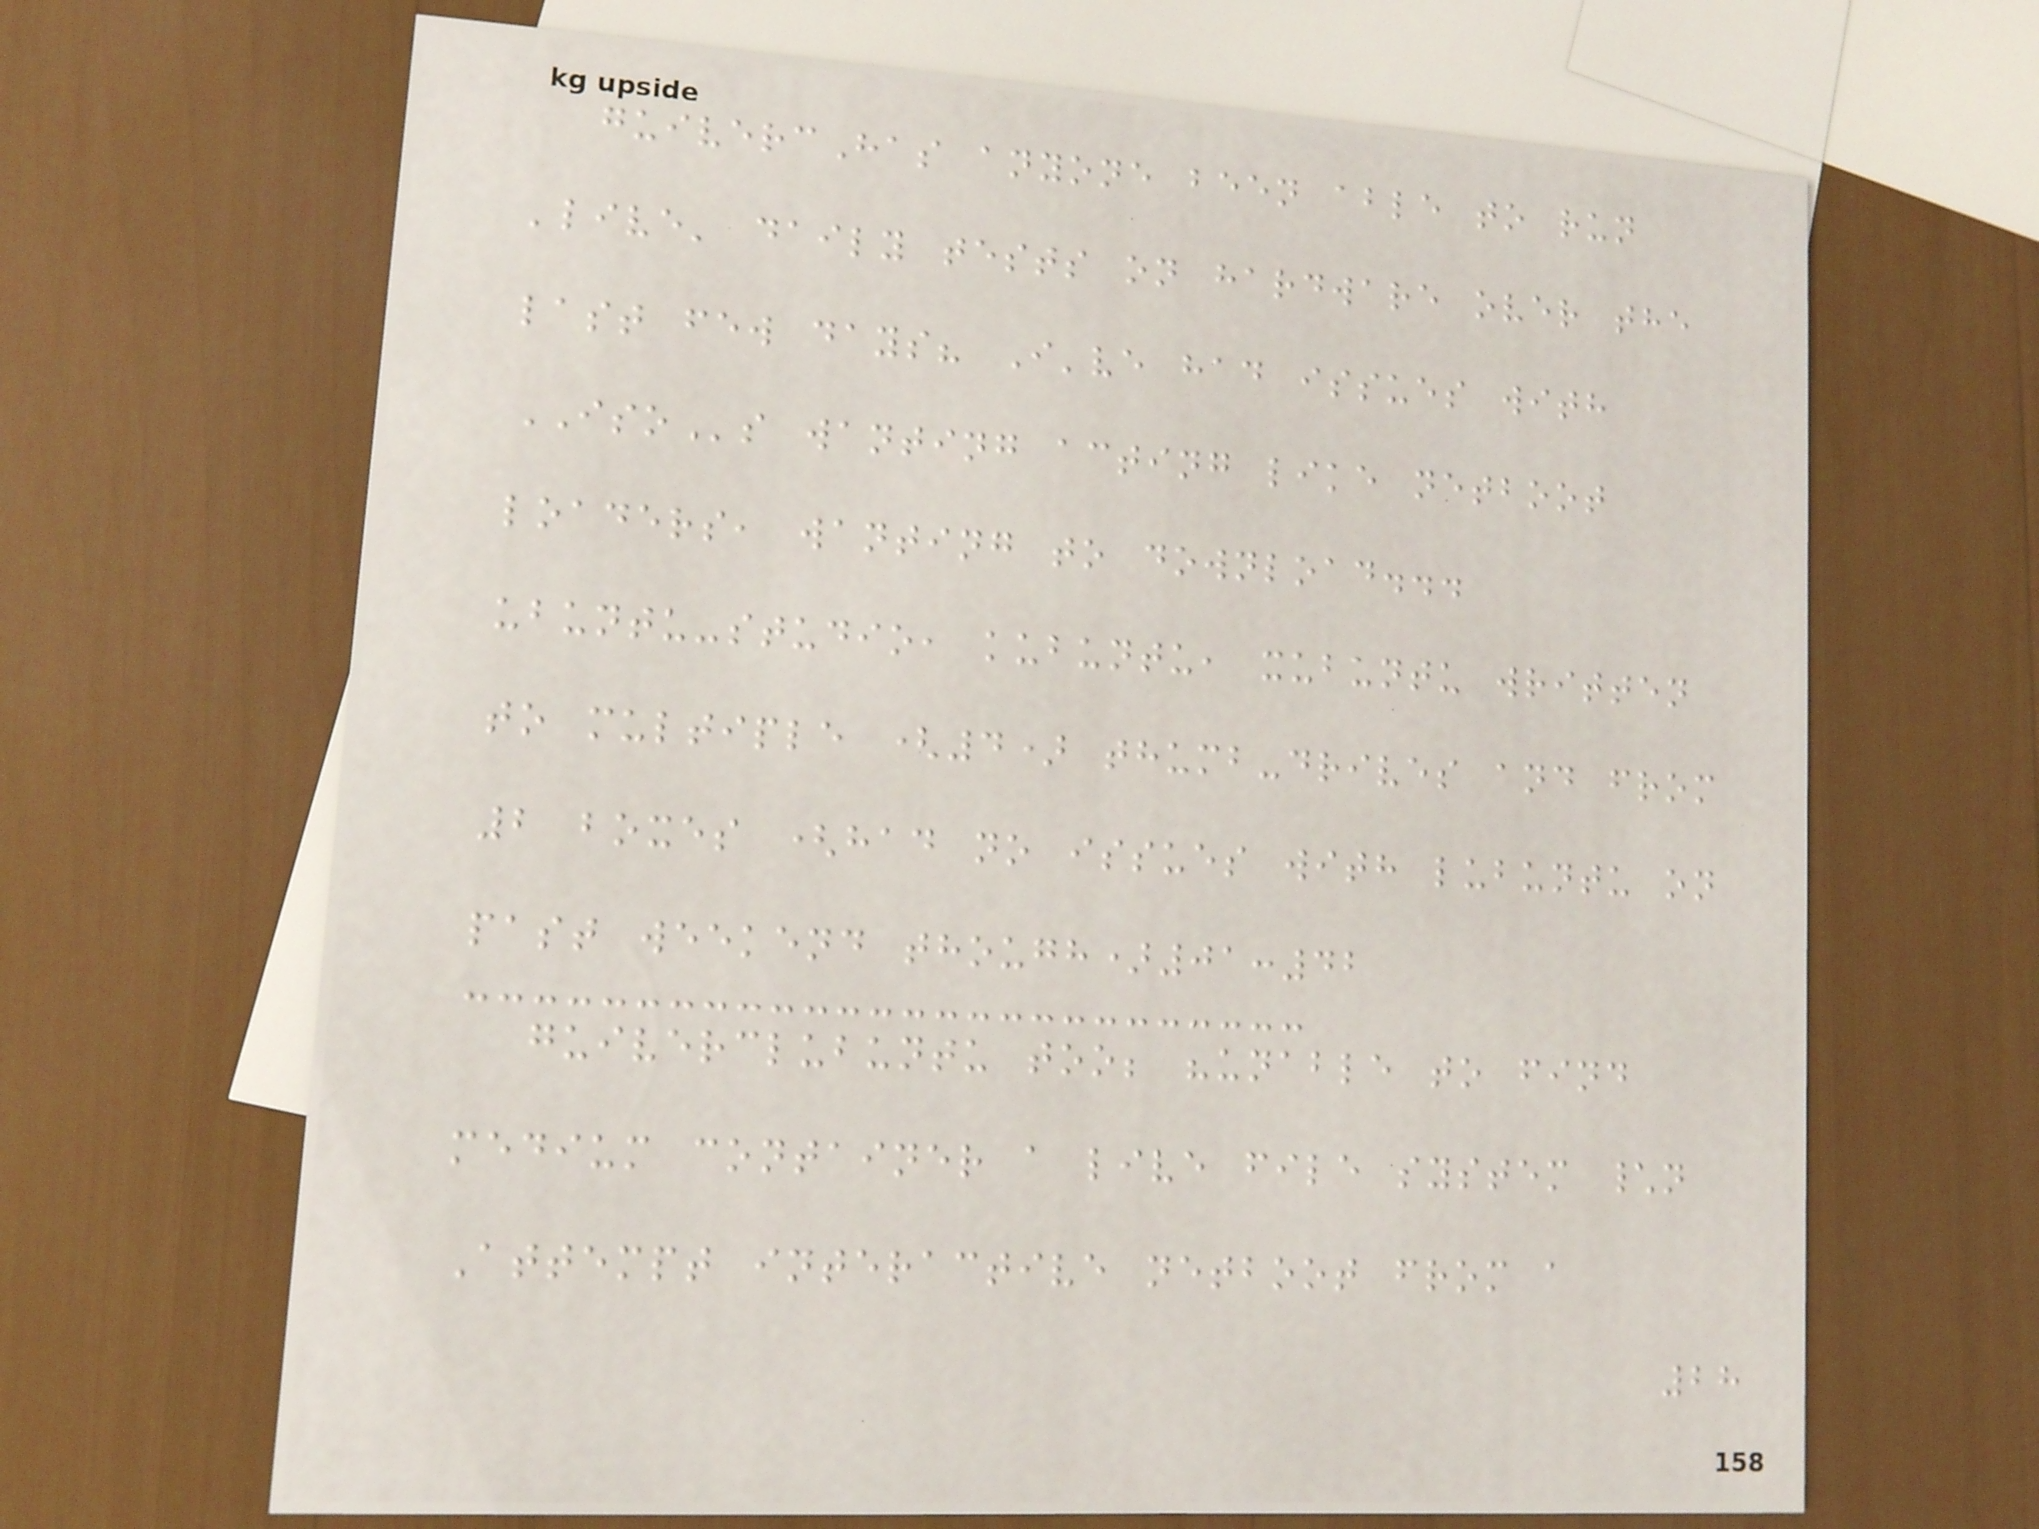guivercHas anyone been able to run
'live' daily tests on hardware over the
last few days? I've had issues with
ISOs wanting acting like netboot
loaders, wanting to download...
ubuntu-studio, kubuntu, xubuntu written
to multiple (4) thumb-drives and from
2 boxes (had no issues with lubuntu on
past weekend though)01:42
guiverclubuntu too; "unable to find
medium container a live file system \n
Attempt interactive netboot from a
28
